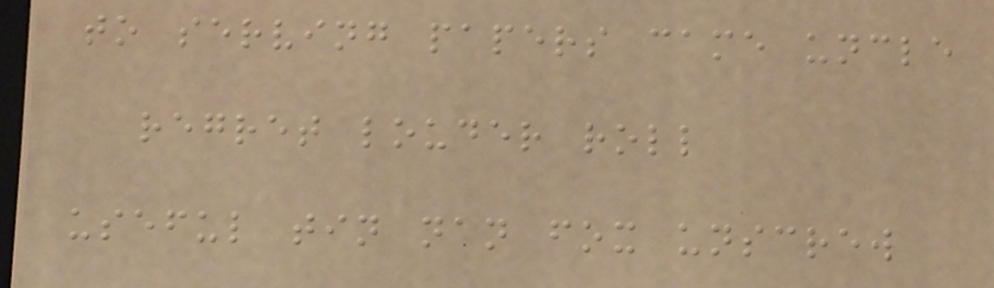to serving papers came uncle
regret louder roll
useful tin nan fox unscrew
